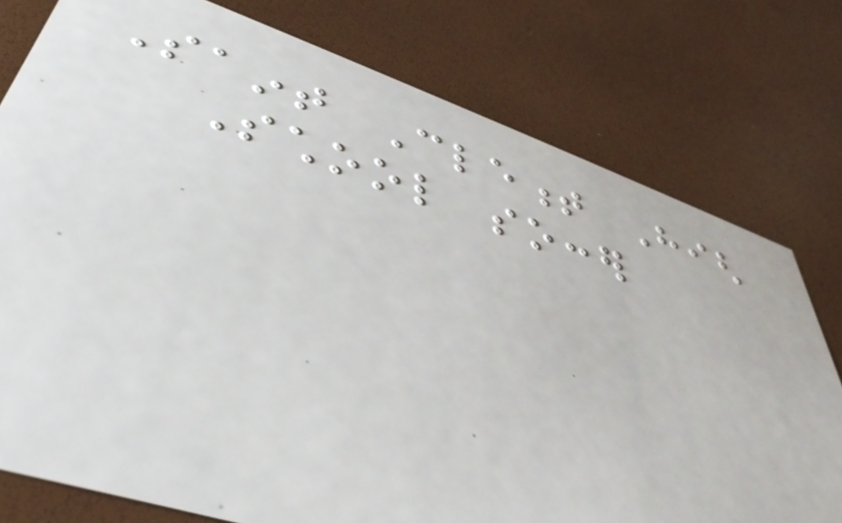Saint Clement High
School soccer
